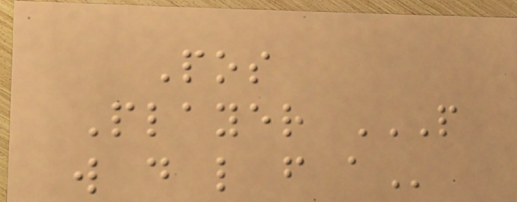Pos
Player P
W D L F A
